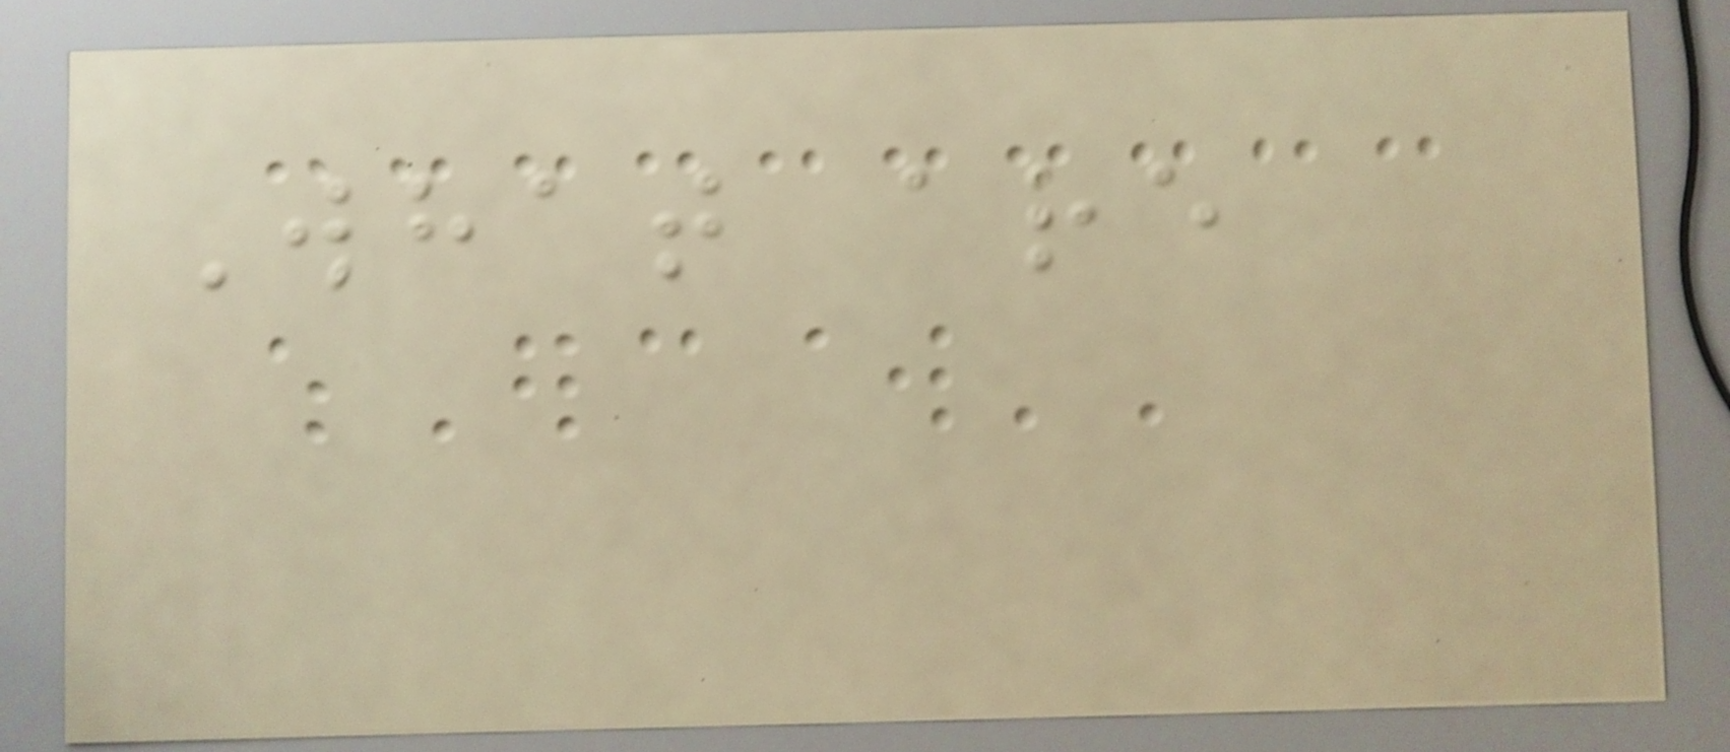What are
